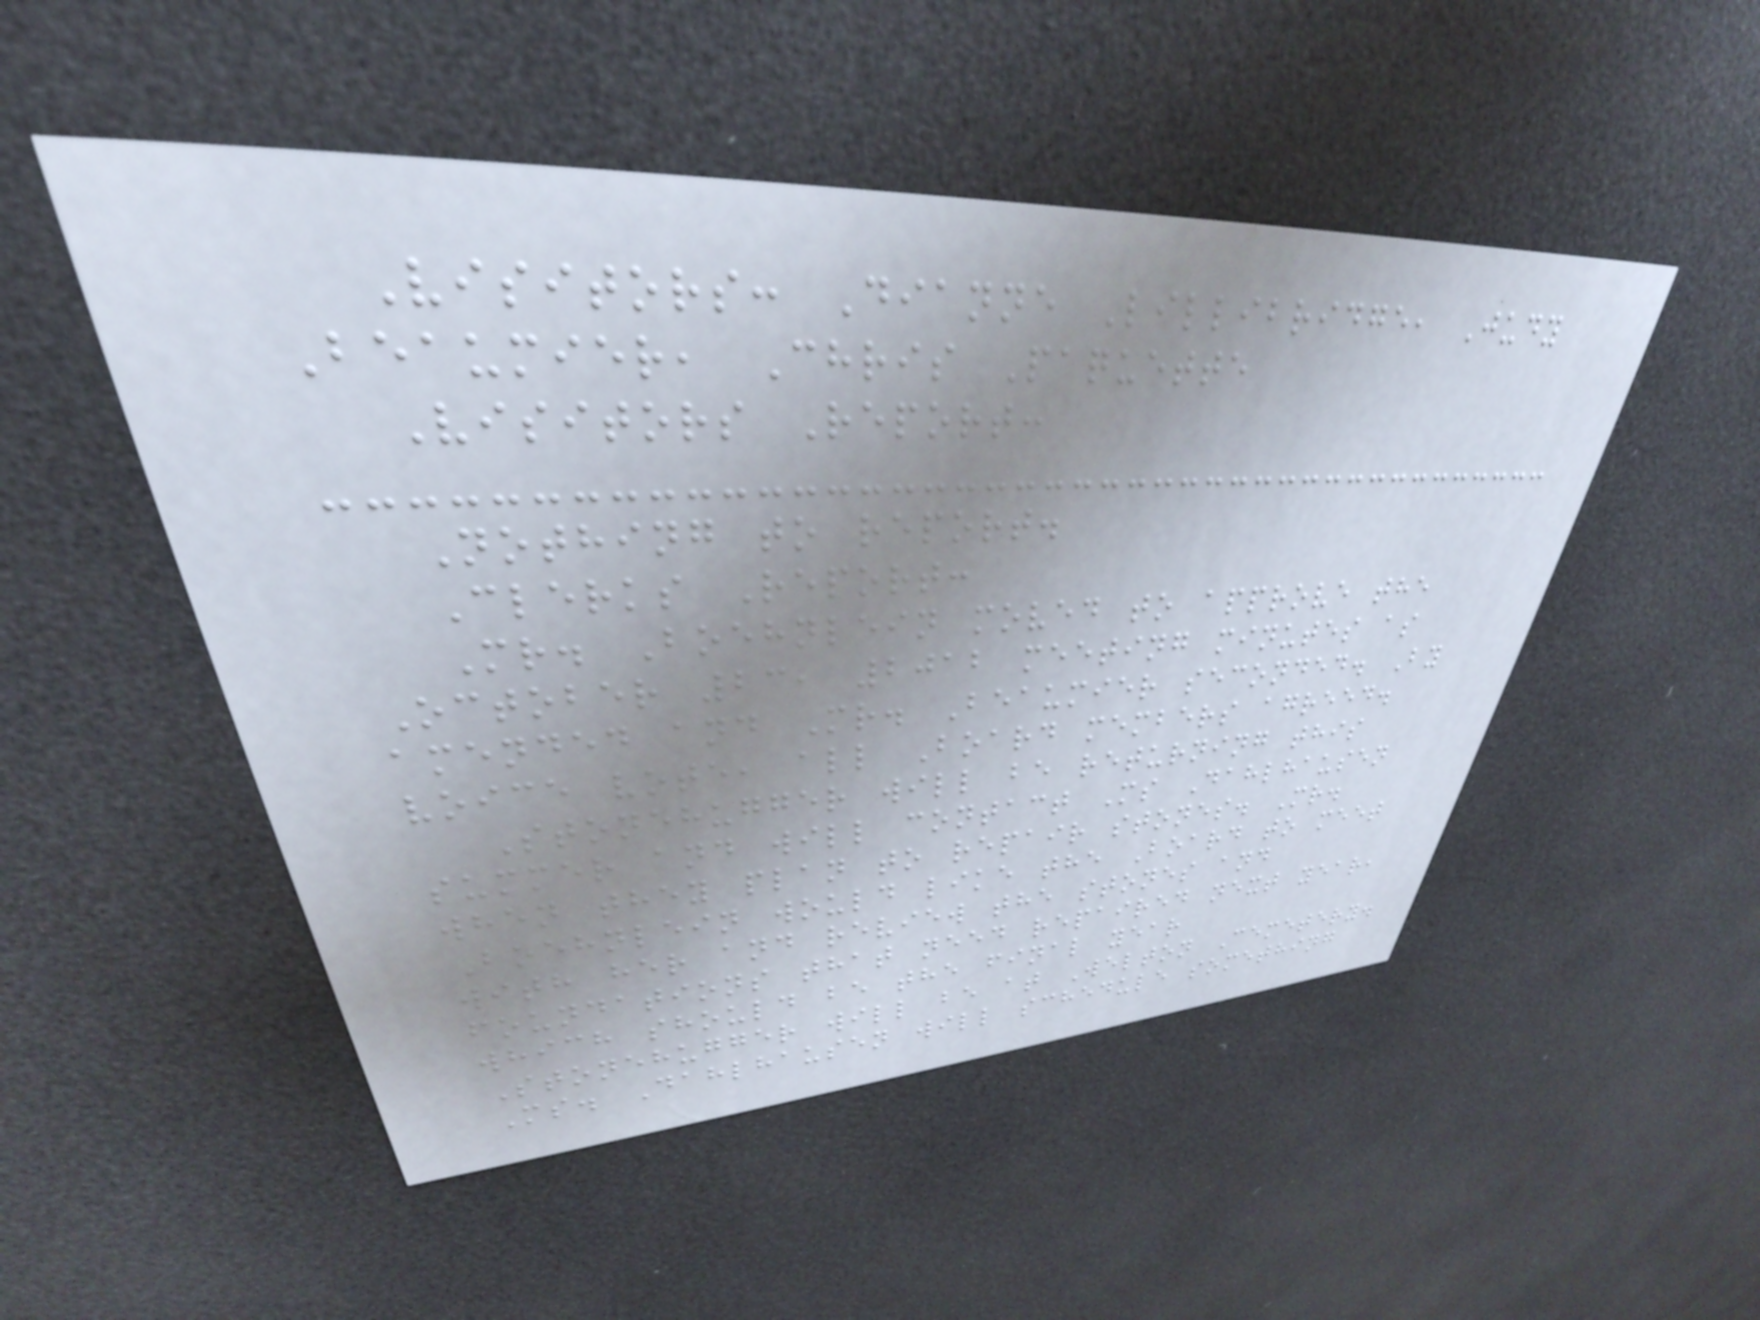Visitors: Dianne Lillibridge, Judy
Beaumier, Chris Paquette
Visitors Report:
Nothing to report.
Clerks Report:
Mr. Boehnlein moved to approve the
October 23, 2012 meeting minutes as
amended and Mr. Beaumier seconded. By
voice vote, all Board members agreed.
Stonehugger will be returning this
summer and will contact Ms Dahlhausen
when they plan to repair stones. Mr.
Boehnlein would like the Board to meet
with her and review the stones and
foundations that need repaired next year,
which should be the final year
Stonehugger will be at Welton Cemetery.
Ms. Dahlhausen will schedule something
